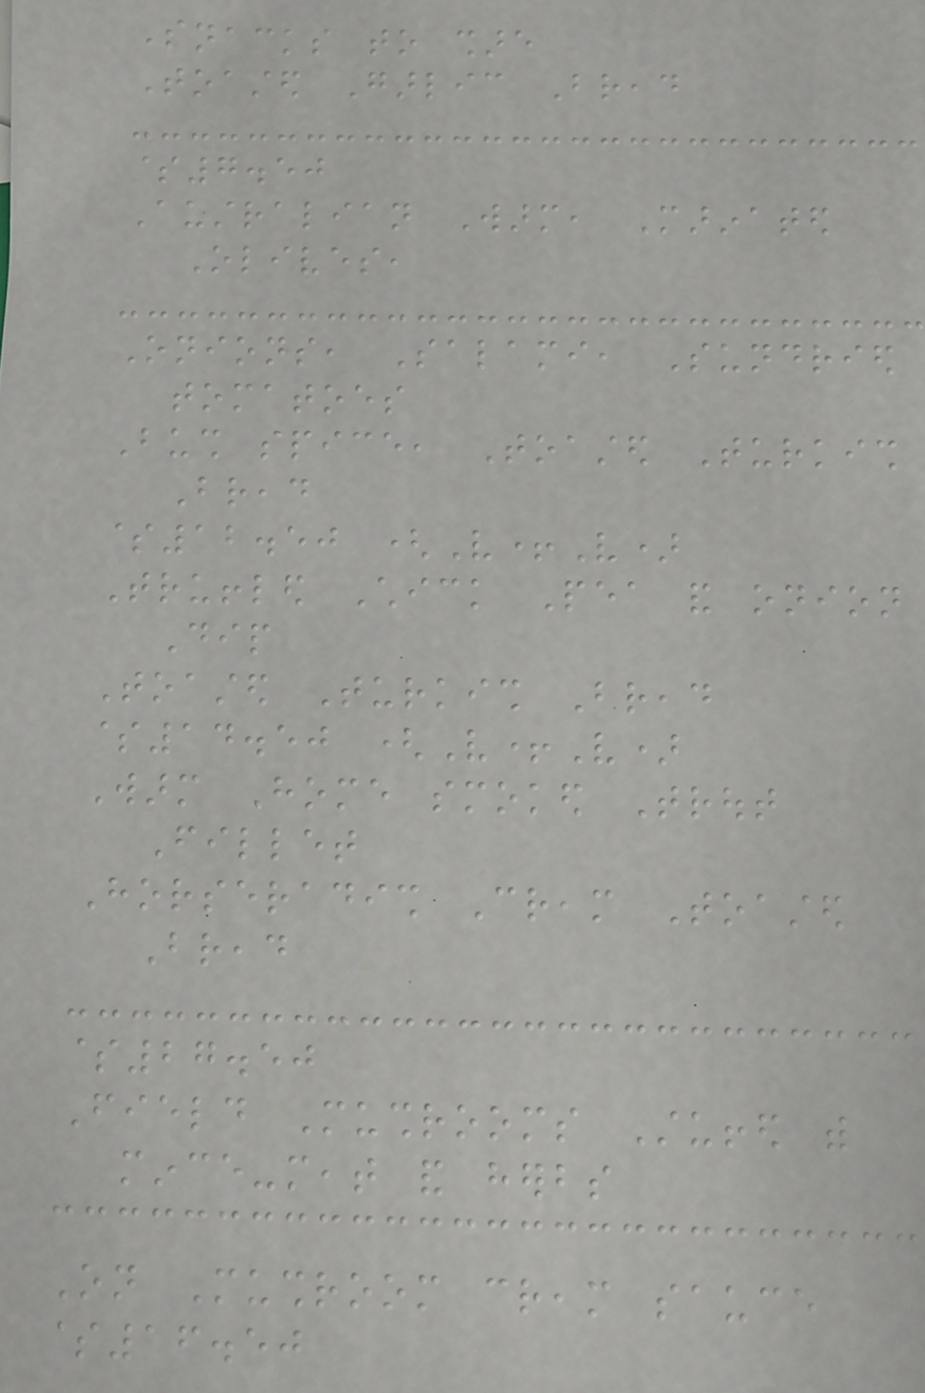Snacks to share
Toasted Garlic Bread
$7.50
Australian Warm, Marinated
Olives,
Onions, Salami, Sundried
tomatoes
Bush spice, Toasted Turkish
Bread
$12.50 (V+V)
Truffled Chick Pea and onion
Dip
Toasted Turkish Bread
$14.50 (V+V)
Warm Home smoked Trout
Fillet
Horseradish Cream Toasted
Bread
$27.50
Field Mushrooms Stuffed with
mince-meat and herbs
On Mushroom cream sauce
$16.50
